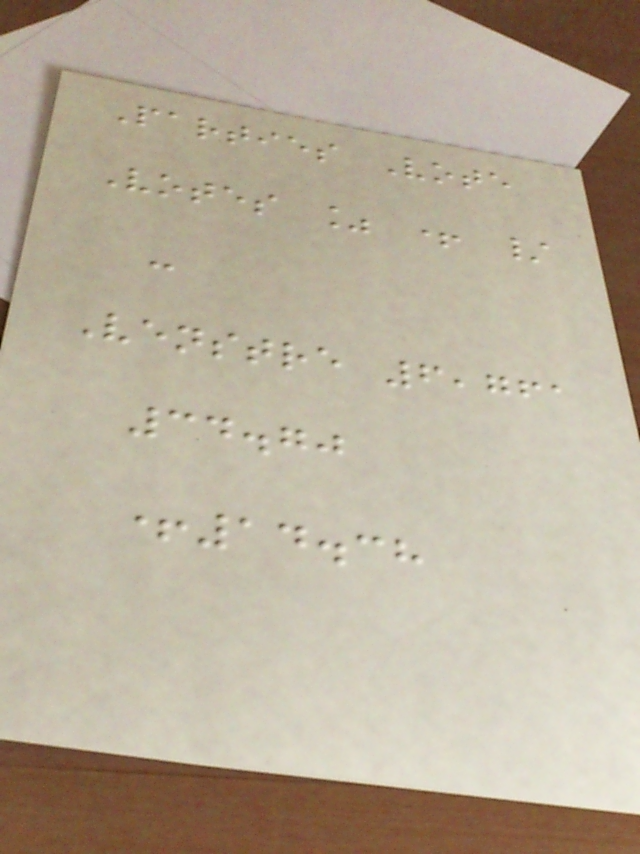Parties Vote
Votes % + /
-
Venstre 6,761
34.70
+14.38
